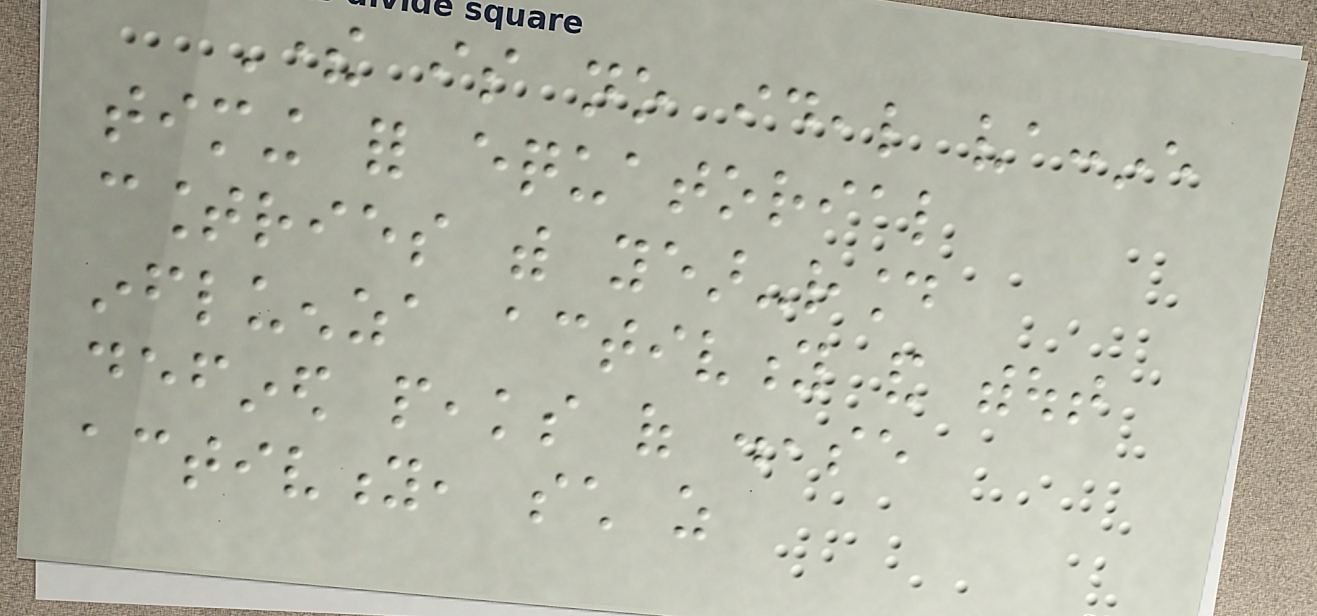There is no ideal vaccine
timing for equatorial
countries with year-round
influenza activity and without
defined peaks of disease
activity, such as
